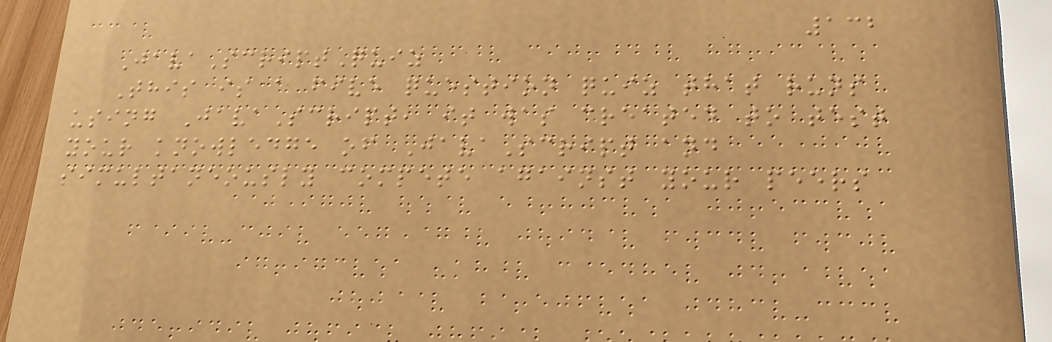132
JavaScriptQuiz
This is a five question quiz that runs
using JavaScript, it was created to test
your knowledge of JavaScript and
simultaneously compete against your peers
